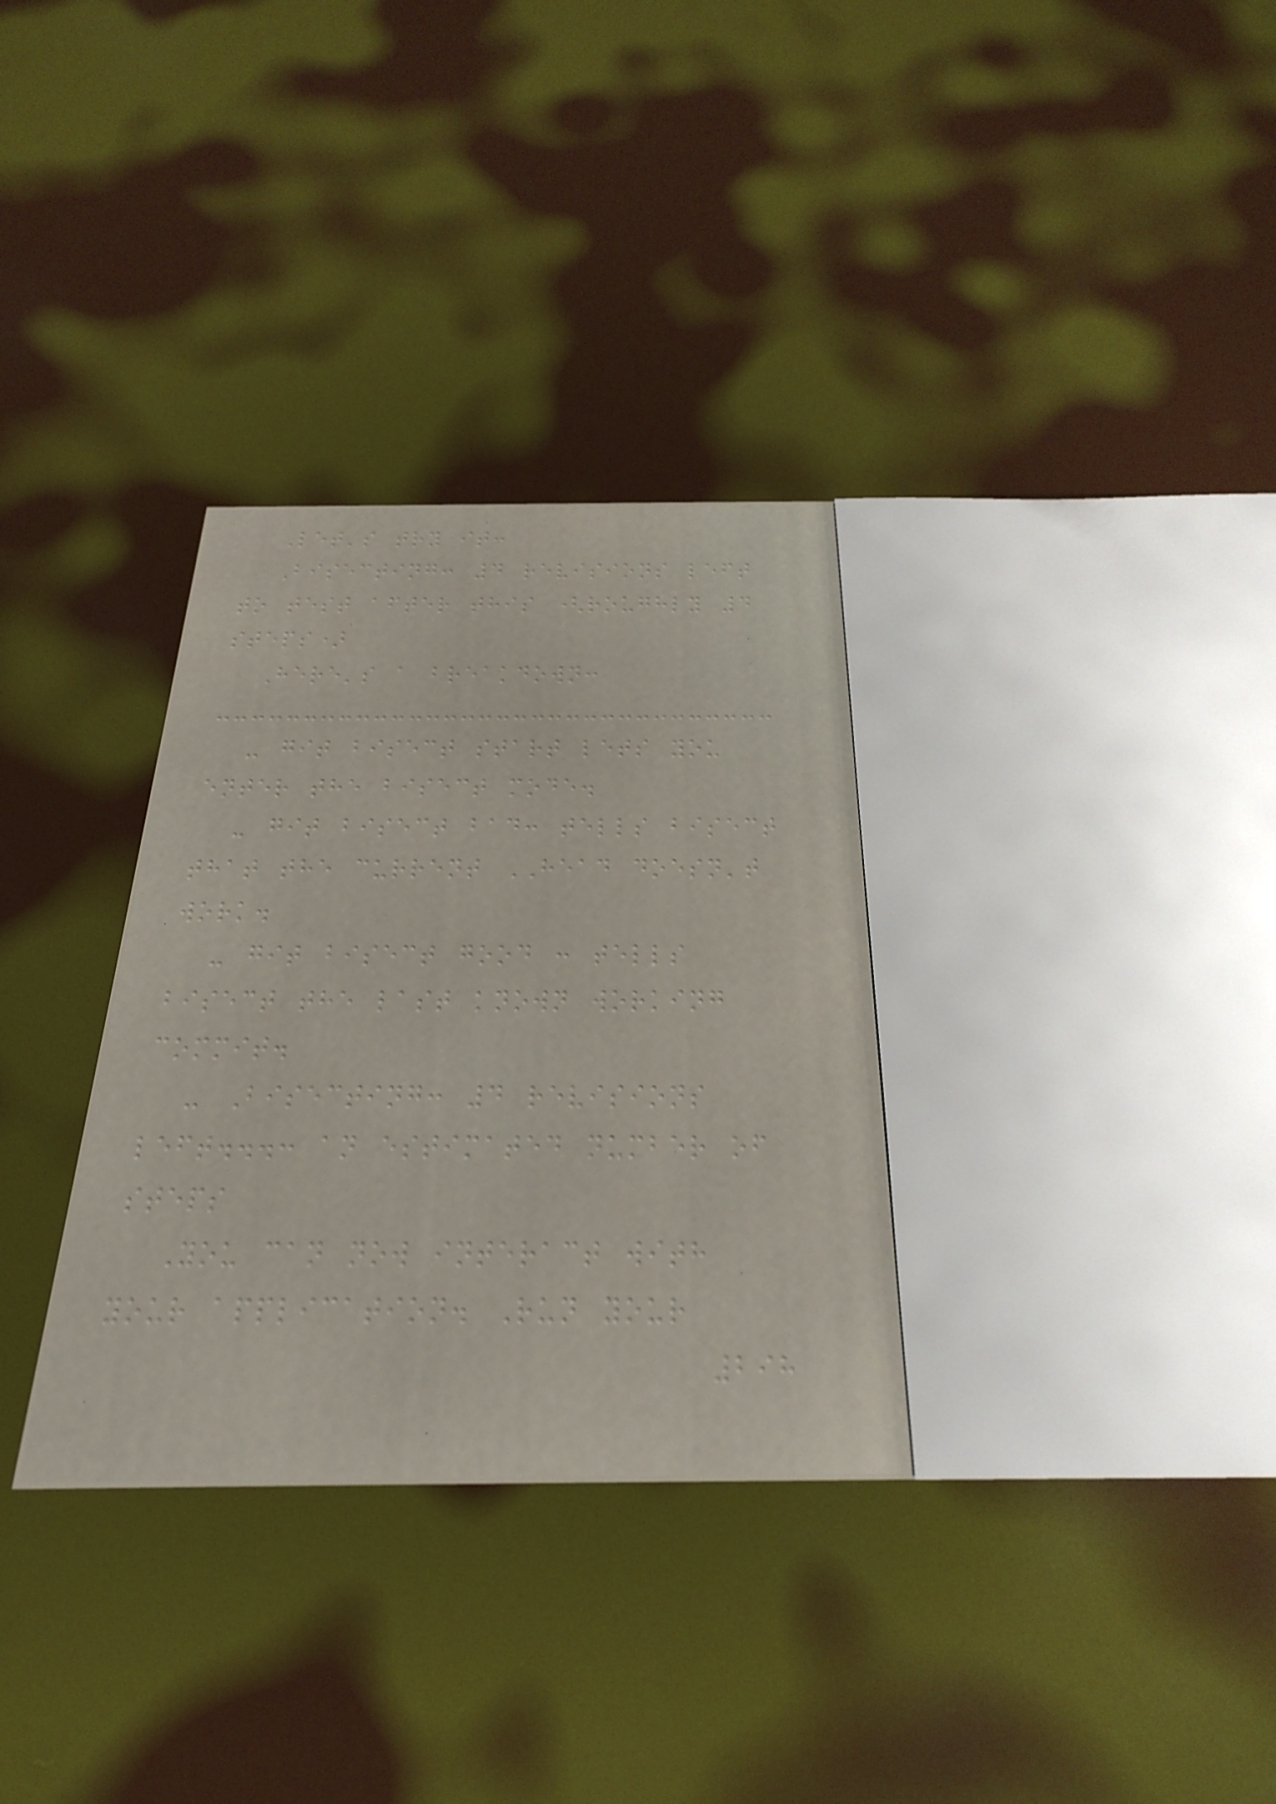Let's try it:
Bisecting: 4 revisions left
to test after this (roughly 4
steps)
Here's a breakdown:
- git bisect start lets you
enter the bisect mode.
- git bisect bad: tells bisect
that the current HEAD doesn't
work.
- git bisect good : tells
bisect the last known working
commit.
- Bisecting: 4 revisions
left...: an estimated number of
steps
You can now interact with
your application. Run your
298
